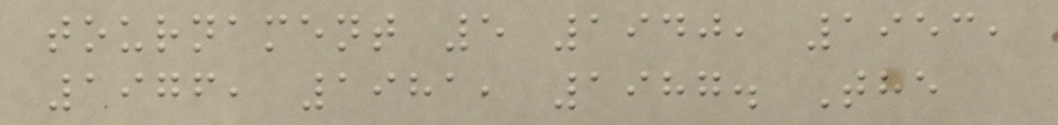tournament 5 1940, 1953,
1976, 1981, 1987. The
